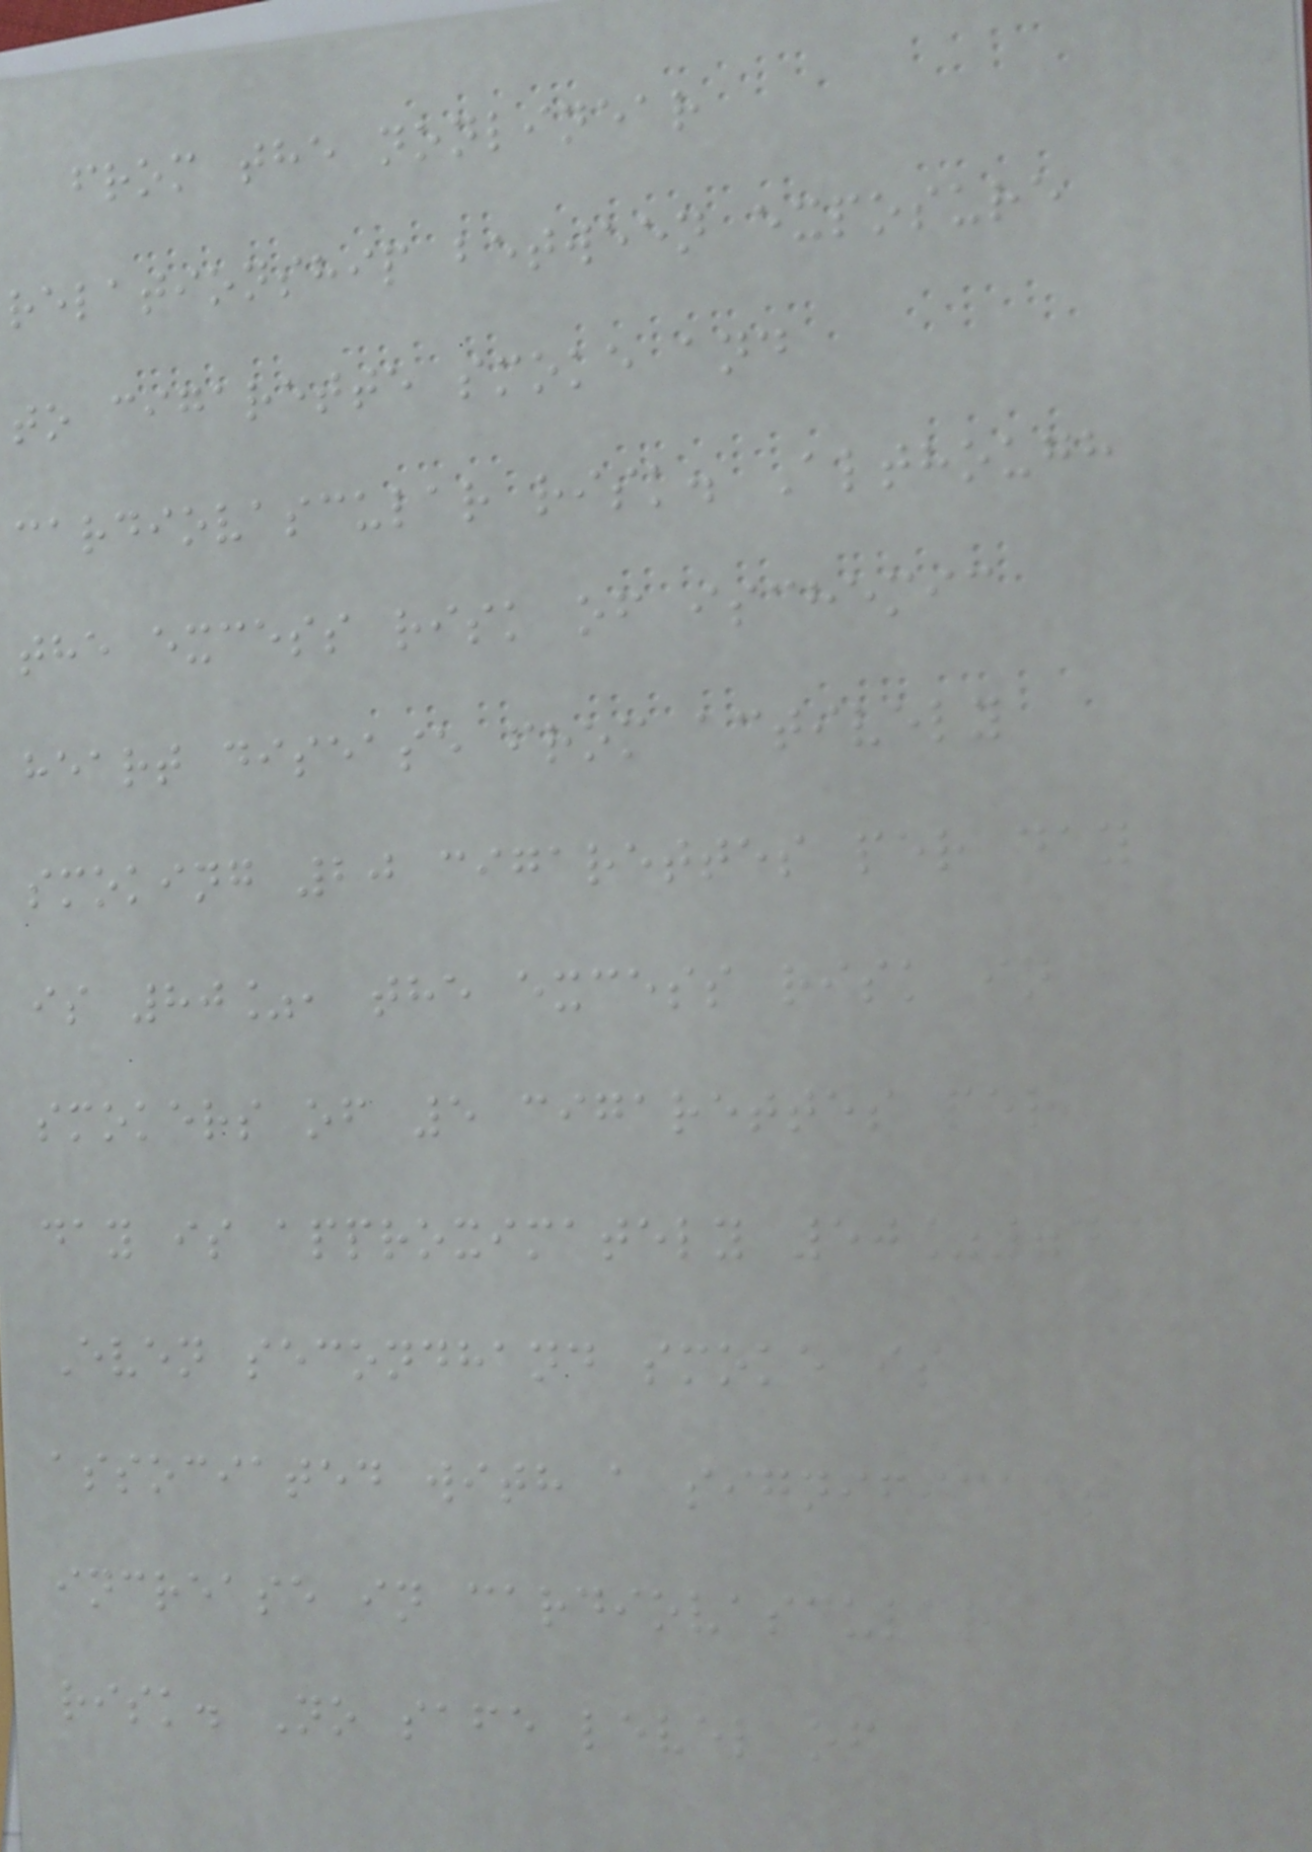from the nonlinear
relationship between exposure
to cigarette smoke and
cardiovascular risk. Although
the excess risk of ischemic
heart disease from actively
smoking 20 cigarettes per day
is 80%, the excess risk in
smokers of 5 cigarettes per
day is approximately 50%.43
Even secondhand smoke is
associated with a significant
increase in cardiovascular
risk. No safe level of
